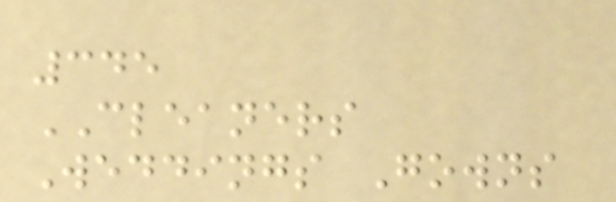345
CLEANERS
Weddings Gowns
